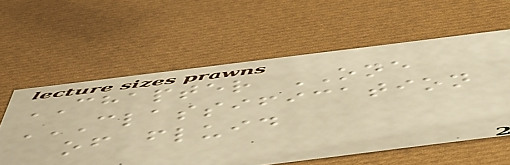CHAPTER ONE
CLASSIFICATION
OF FLUID
